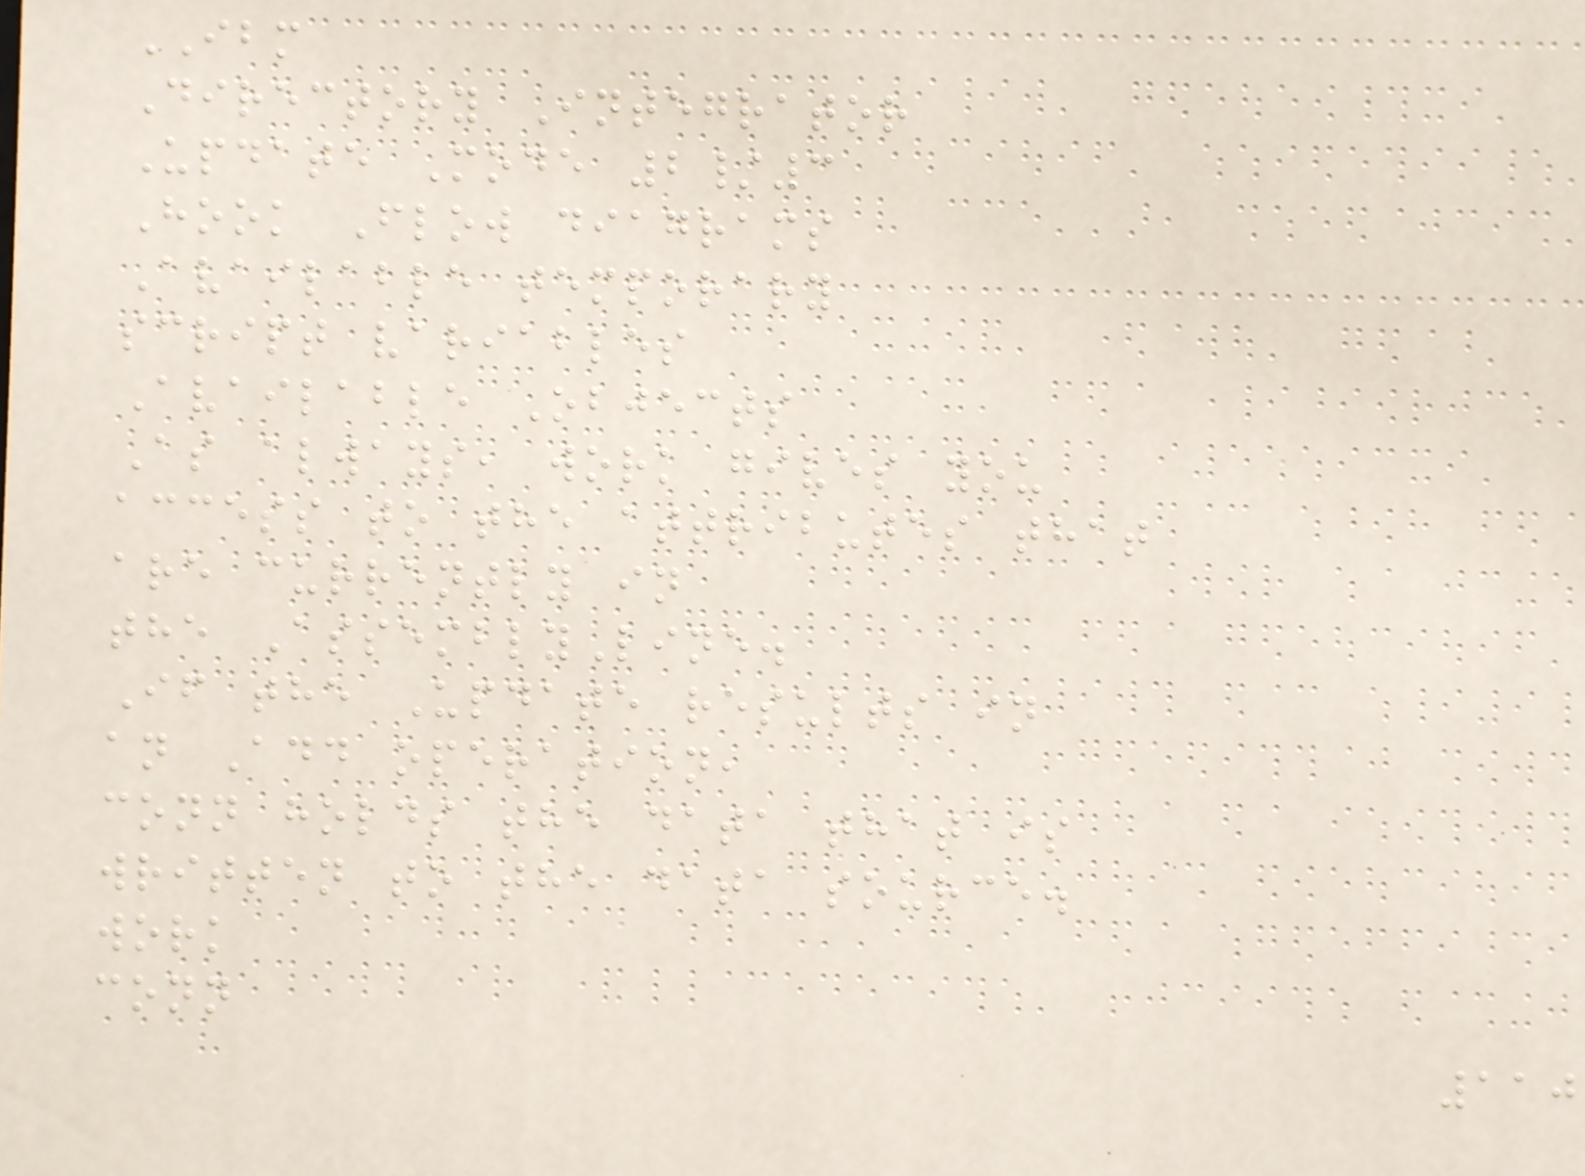IBM
Directory Integrator
Update Mode 2/3
Hook Flow diagrams
Available temporary
script variables
Available Objects
As always, work gives you
access to the attributes that
are currently in
the AssemblyLine.
If the Update results in
an Add operation,
conn holds the data that is
written to the data source.
work
conn
110
